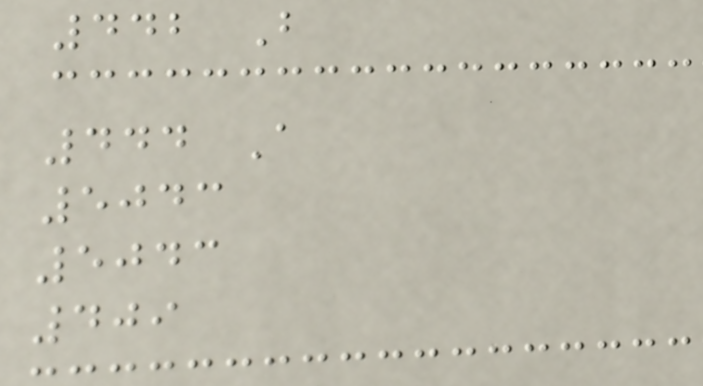442 B
444 A
5043
5043
409
